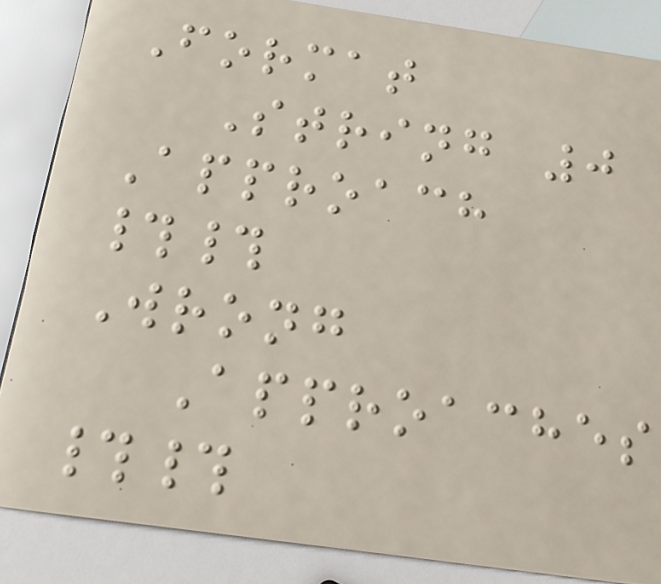Format
String 0
Approach
##
Wrong
Approaches
##
